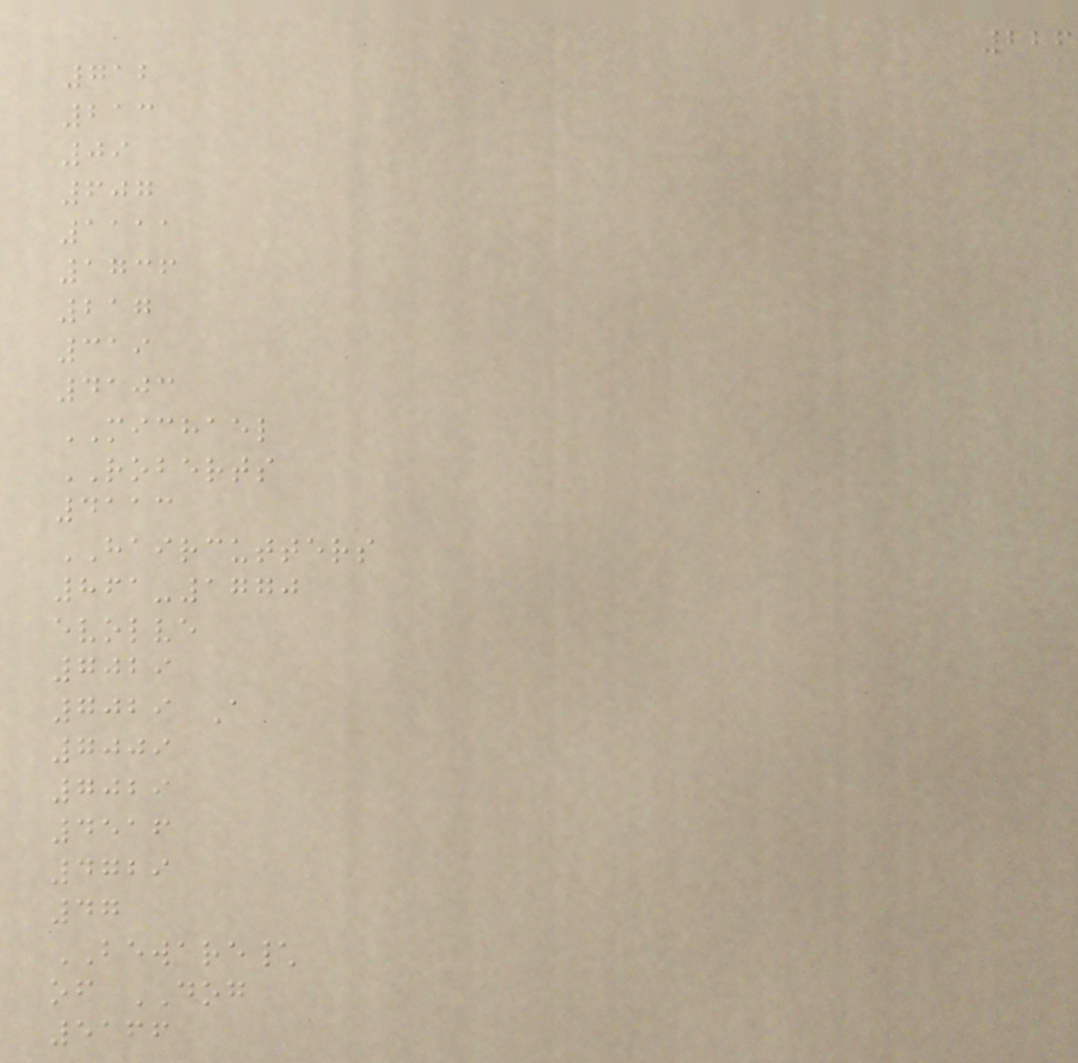226
712
213
09
607
1111
1736
217
319
4103
MICHAEL
ROBERTS
4113
HAIRCUTTERS
861-1770
evolve
7029
7029 A
7009
7029
4516
4729
47
BEWARE\
of DOG
5166
